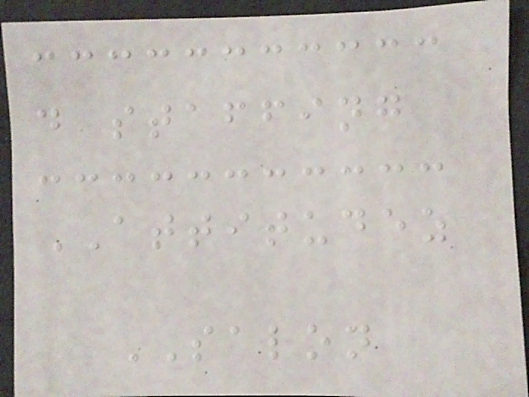d staffing
ATTITUDEZ
SALON
